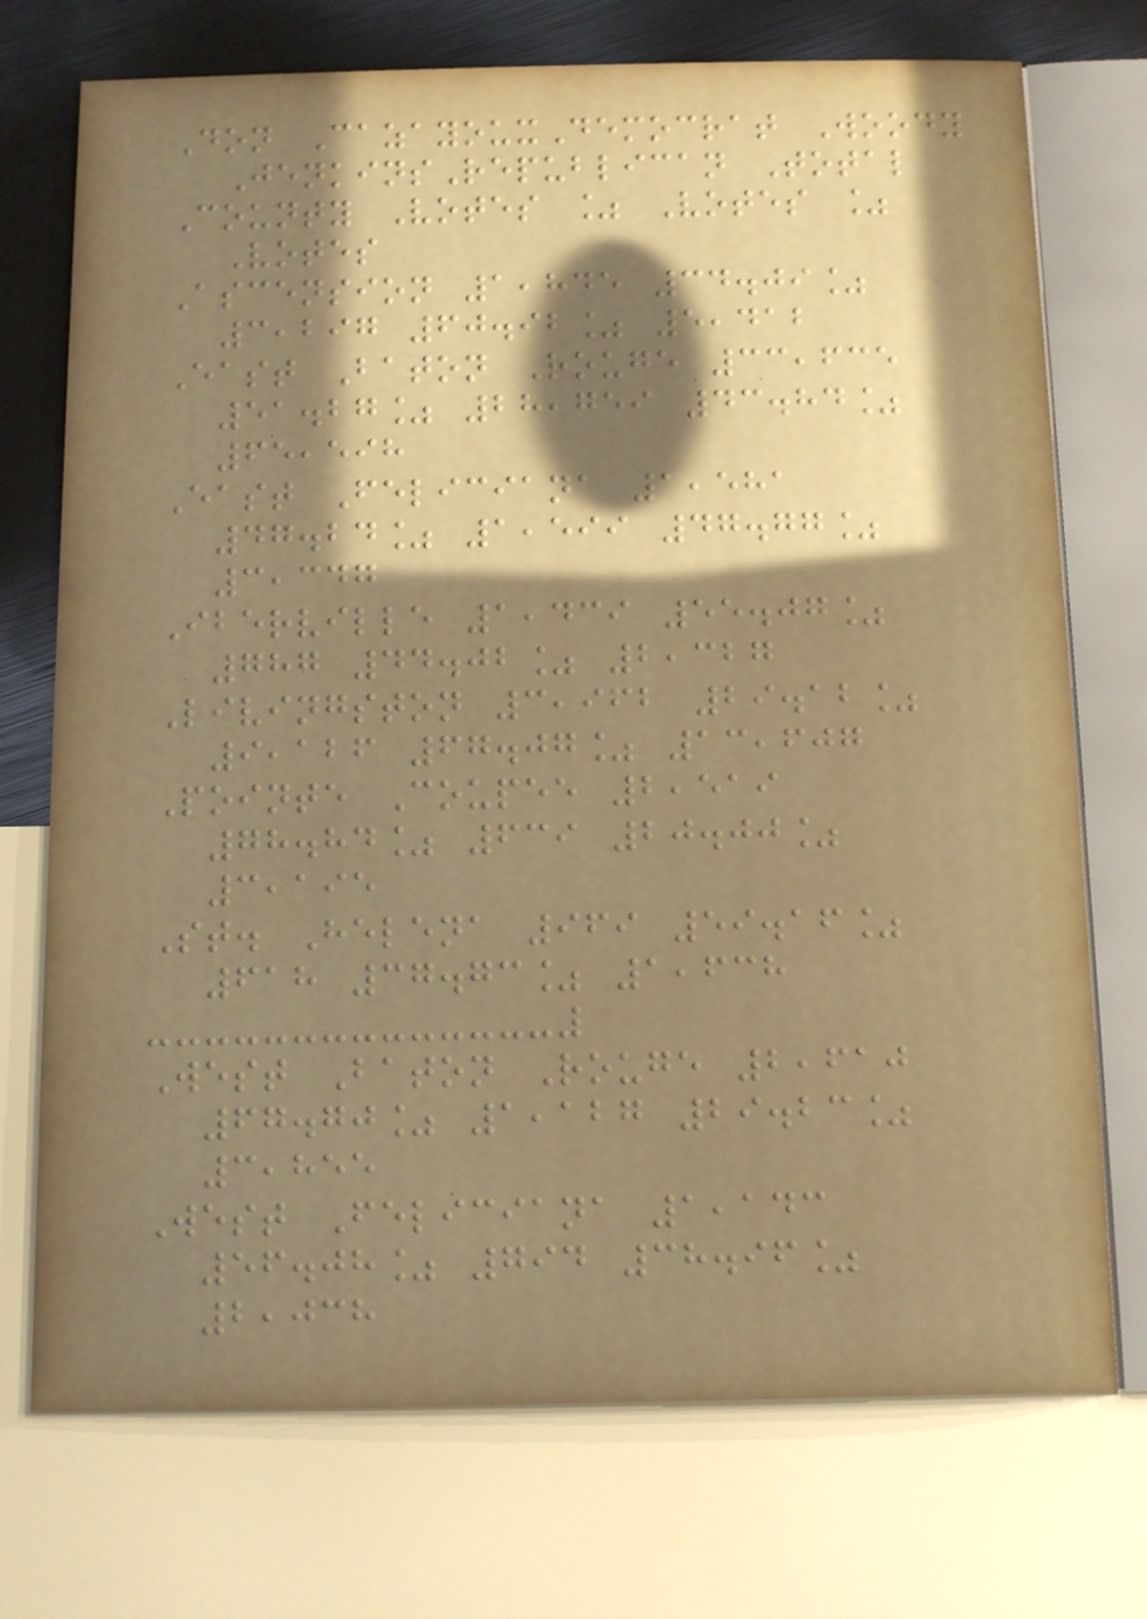Don CazayouxDemocrat Woody
JenkinsRepublican Total
County Votes % Votes %
Votes
Ascension 1,845 34.09%
3,297 60.92% 5,412
East Baton Rouge 33,635
51.27% 28,759 43.84%
65,598
East Feliciana 1,581
47.24% 1,599 47.77%
3,347
Iberville 1,439 55.07%
787 44.02% 2,327
Livingston 3,962 29.12%
9,126 67.07% 13,607
Pointe Coupee 2,519
78.84% 639 20.00%
3,195
St. Helena 969 59.16%
618 37.73% 1,638
West Baton Rouge 2,610
67.70% 1,127 29.23%
3,855
West Feliciana 1,143
56.08% 794 38.96%
2,038
